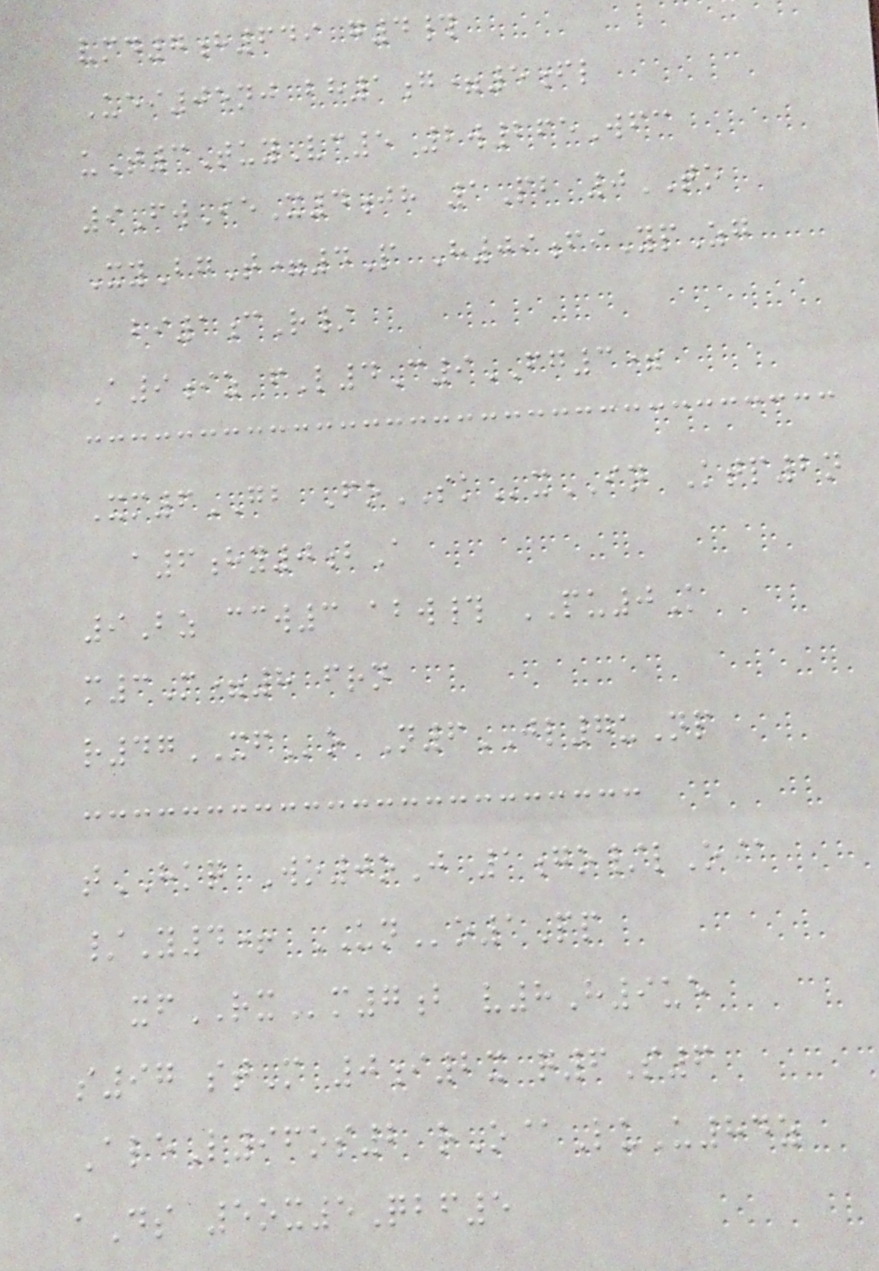vmd7h649 g4#
Uei05nj bh1g=5fl
uT3TuyVc5 2w265Wfc
9FwIeX4jh 1Pb 0TO
XyBgT=4P H09fiYpZg
bi1cR/
A9iz fL4C9FG3=
Xm6GB FoSKxIN Ktp2n
a6hy0bA
9Bz ccw3 abw# PU0K
m3M=8 frn
r47XFo N6JL7uNp
tHKQ Wo0oJ 1go/lO@
/Y4+ UNo1Pp
xfRXm7b v8H9ue
s97 stM 0i2x q6S6
AleL96os2 rO@LuU84z
aDs 5ox5Qbf5
